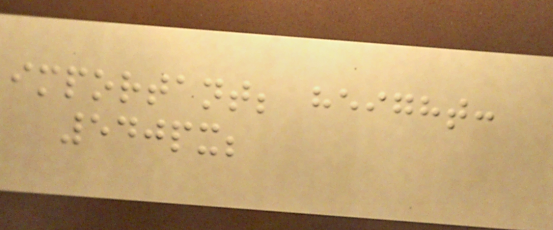important; height:
540px;
